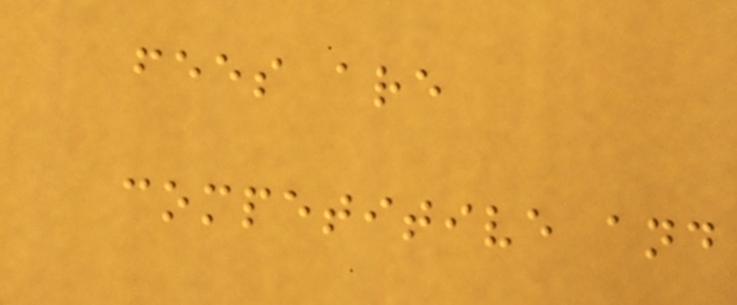fees are
competitive and
